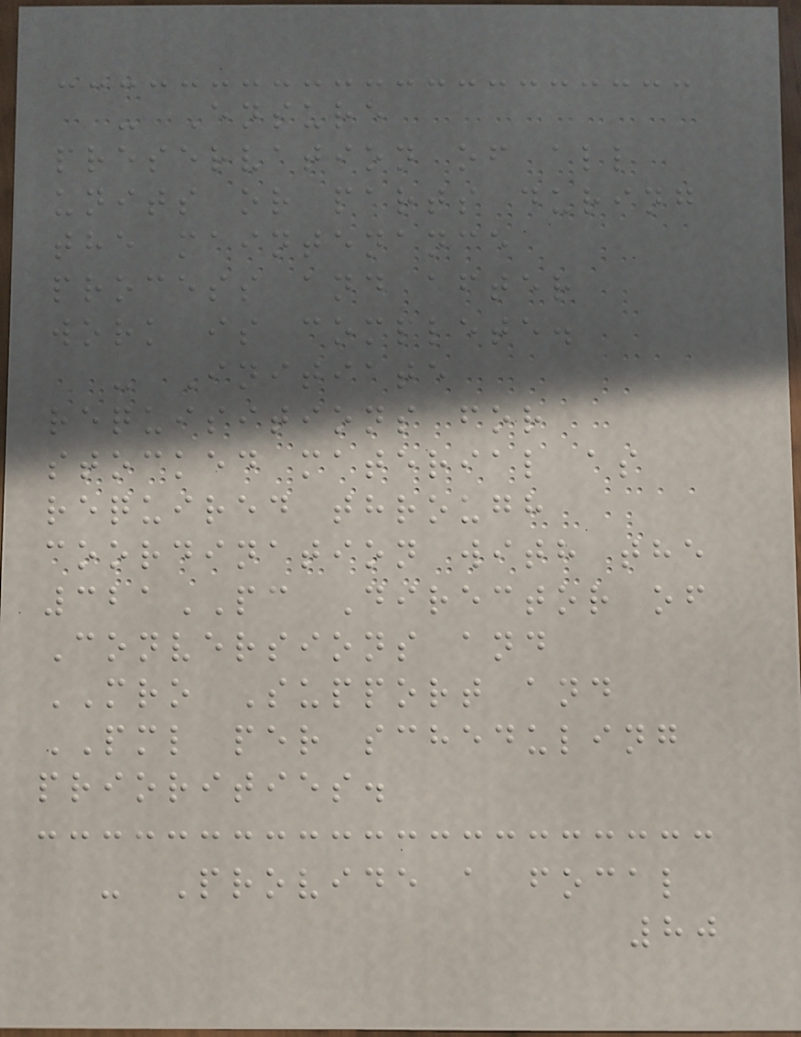- Ensure
preservation of all
units or parts during
the maintenance
process and after
work is complete.
- Initiate
requisitions for
stocked material as
required through
coordination with the
321PC Director of
Conversions and
MRO Support and
PML per scheduling
priorities.
- Provide a focal
80
